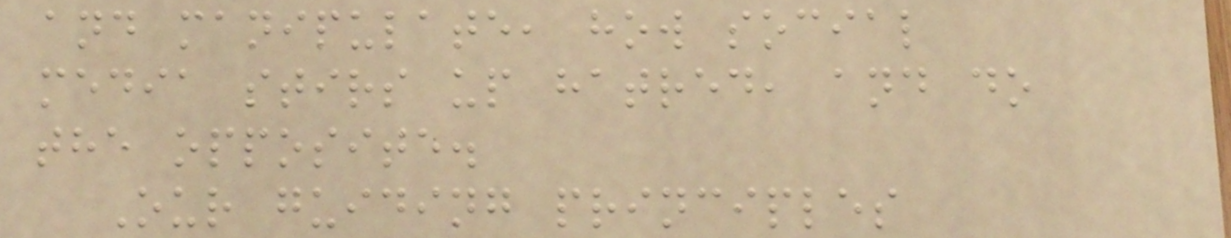and manipulate, how social
media stirs up hatred, and do
the opposite.
Our guiding principles
